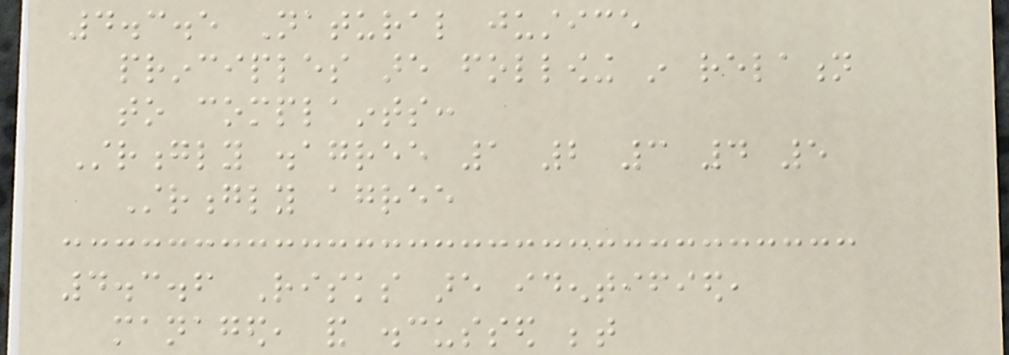4.3.5 Natural justice
principles are following in relation
to complaints:
Strongly disagree 1 2 3 4 5
Strongly agree
4.3.6 Risks are identified,
managed, and discussed between
